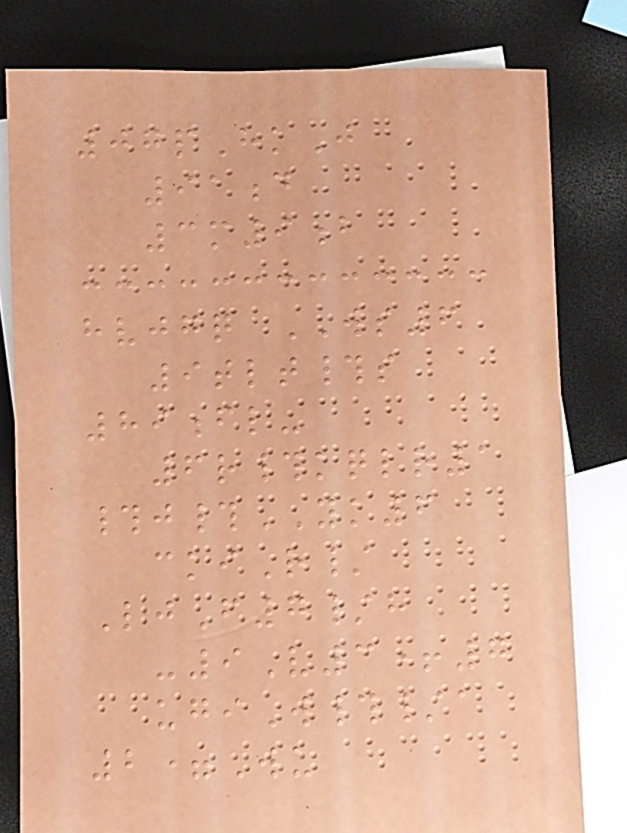07pHkJ
91d
3m9b
hvjgq WS6
9tlt#s
89fl-
6r#kqlr1
#j#YK6
ckiR/
LjF7/h
-9V3+7
ugiW#/a
2=Wu
